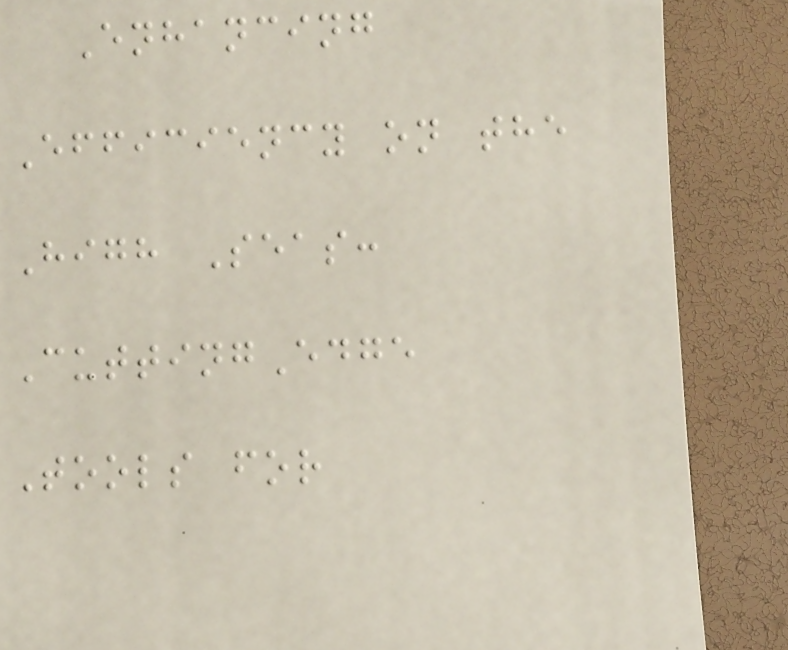Enhancing
Efficiency on the
High Seas:
CuttingEdge
Tools for
